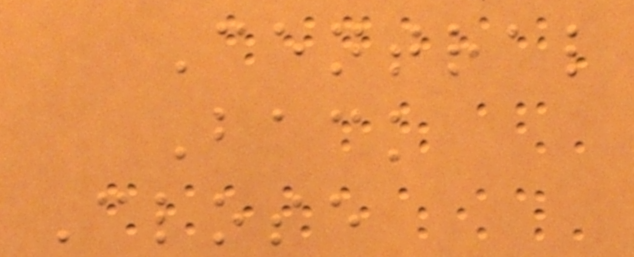Central
Back
Close
